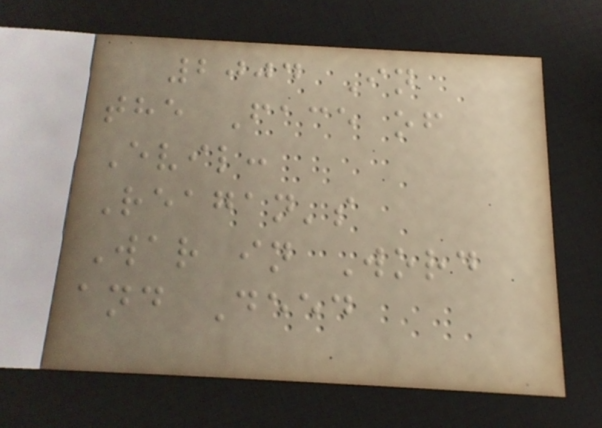2004 In
the Face of
Evil:
Reagan's
War in Word
and Deed
